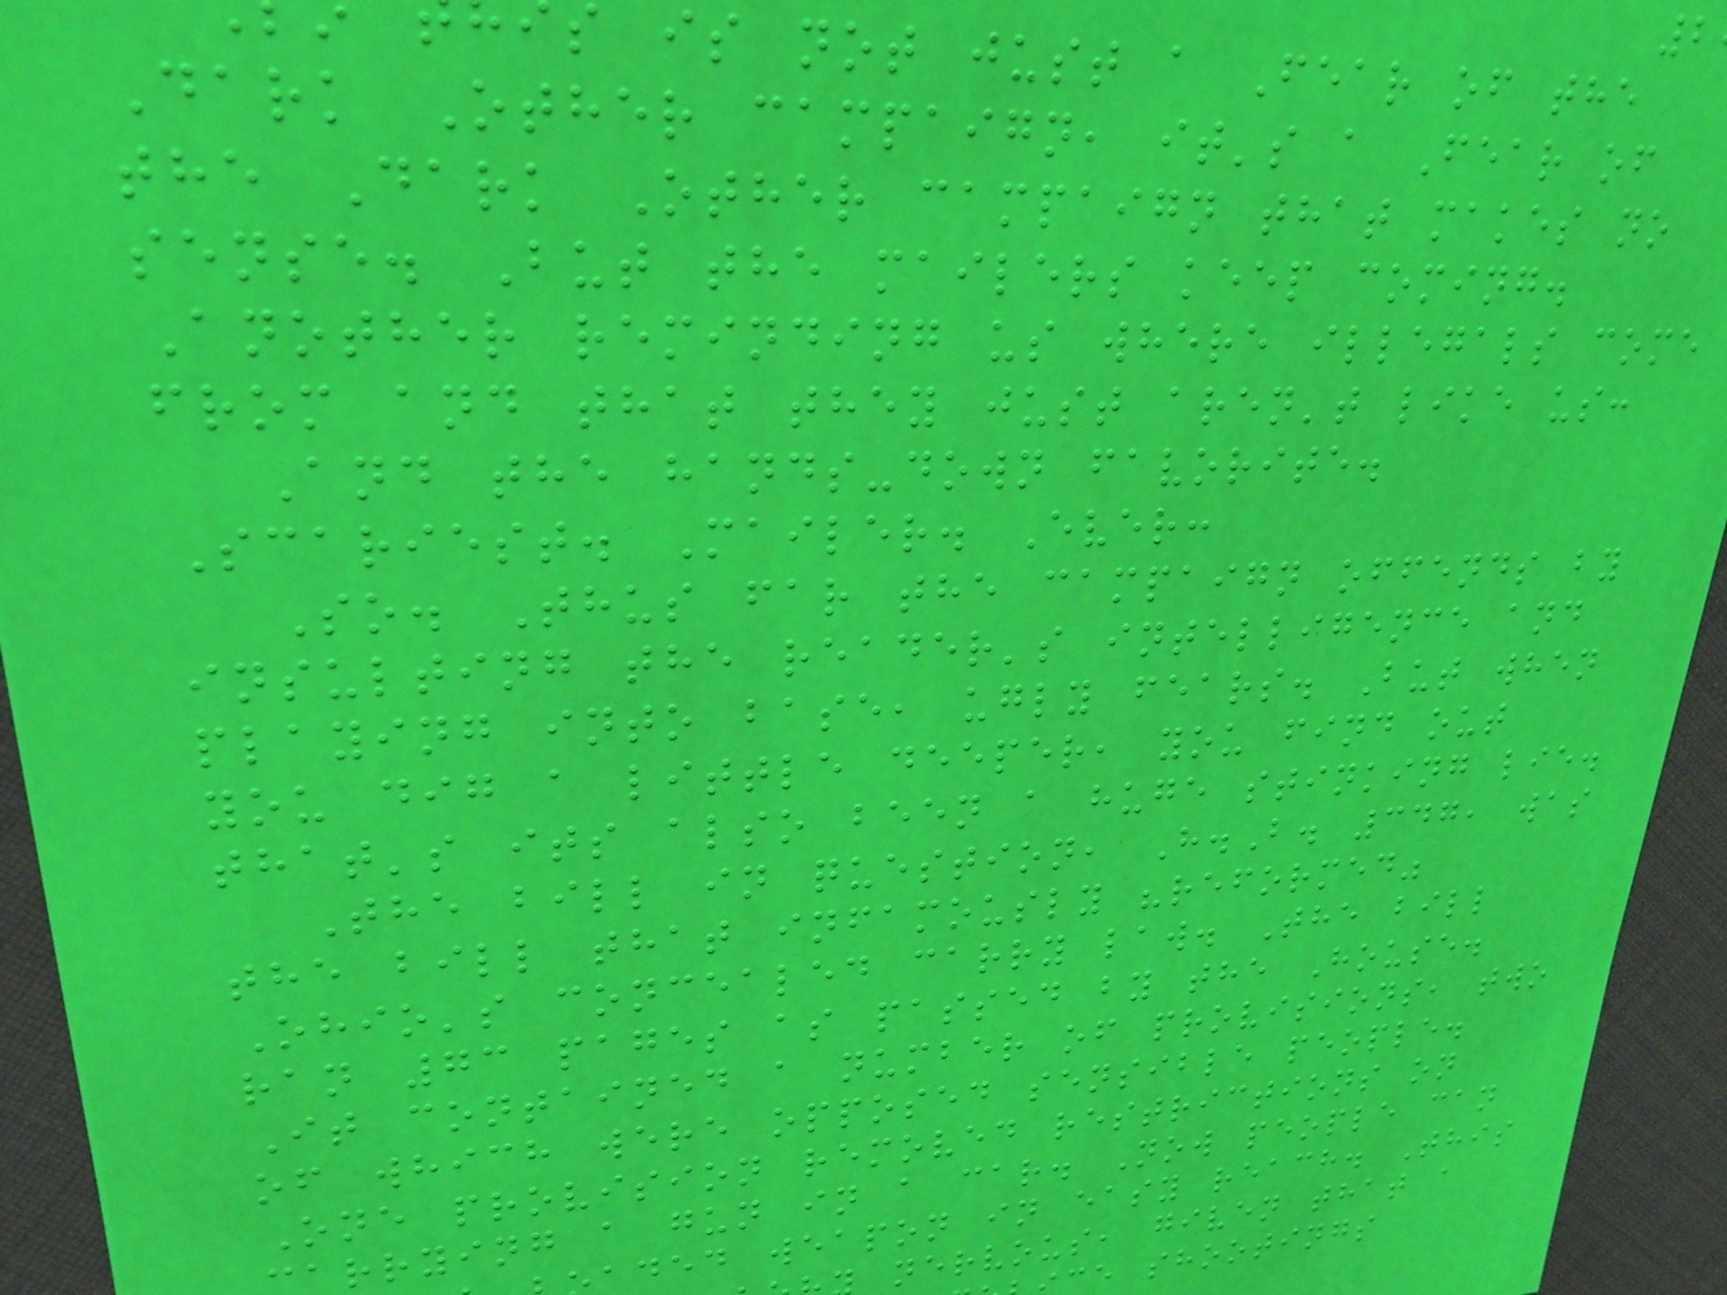s is not just a Fear of the
Dark Other campaign, it's a Fear of
the Dark Other campaign that makes no
sense. But the mailers keep coming.
Another reminding us where illegals come
from and that they just aren't like us:
And the hands-down favorite.
Scariest. Mailer. Ever:
So. Thus far the campaign offends by
insulting the reader's intelligence and
playing into base, ugly fears. But when
you dig a little deeper, you find out
that's its also been a huge stinking lie.
The bill in question, H.B. 347, was
the bill that infamously "reformed"
Ohio's concealed carry law. The bill
ran 73 pages as passed by the House.
It contained a number of provisions, two
of which were opposed sensible people.
One provision removed restrictions on
rrying a gun in a car. Now people can
ded weapon in easy reach. This
nervous, given that a
e shootings
